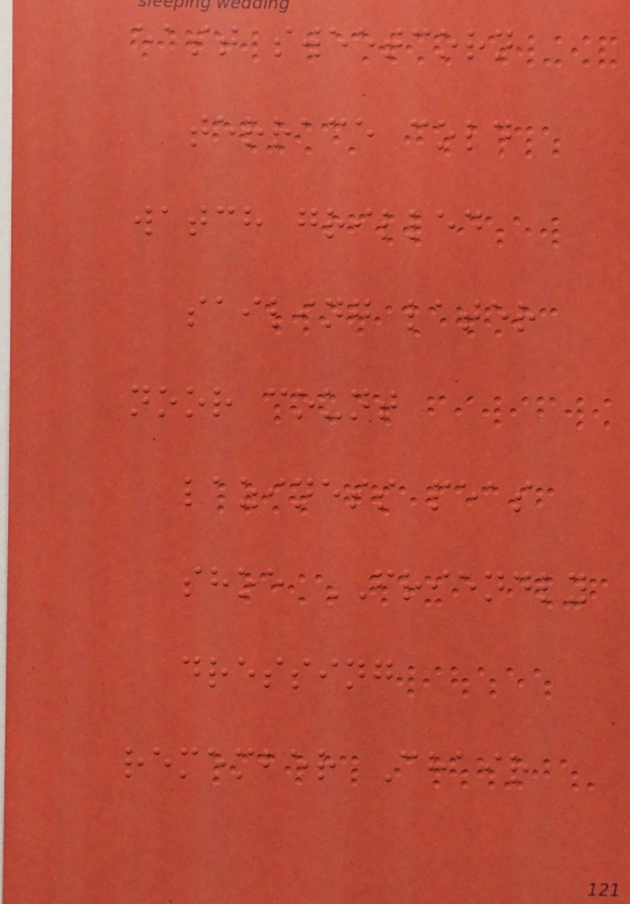east sweetcorn
terrace cold
watch grilled
sailing later
noor count
laziness peas
shoe FRIENDLY
dressing
remember Chair
